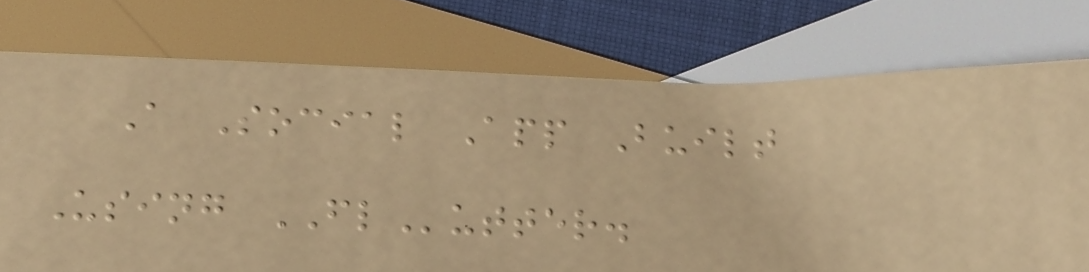A Social App Built
Using FLutter.
